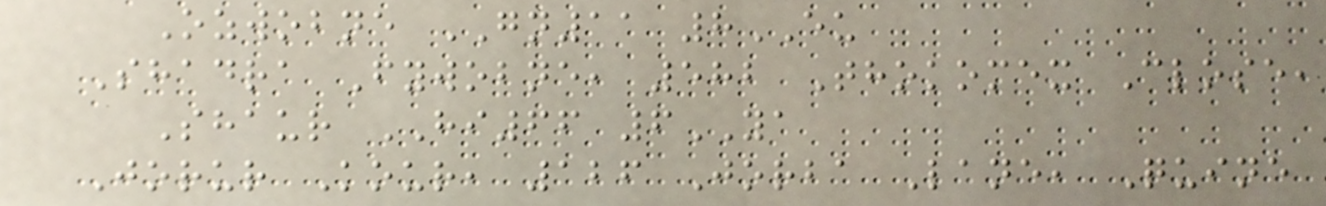Ozwobne GN11 8EU
Shadra Fywobne, 582 Thokomex Close,
Shaur HI66 6YA
Jorur Kour, 126 Jorba Lane, Quine
